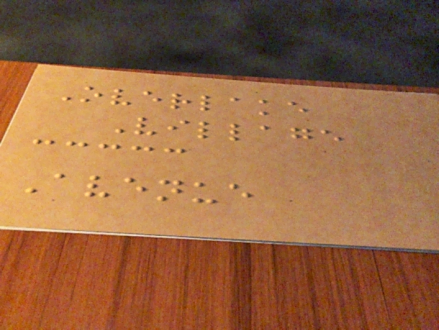Overlake
Village
Avenue
